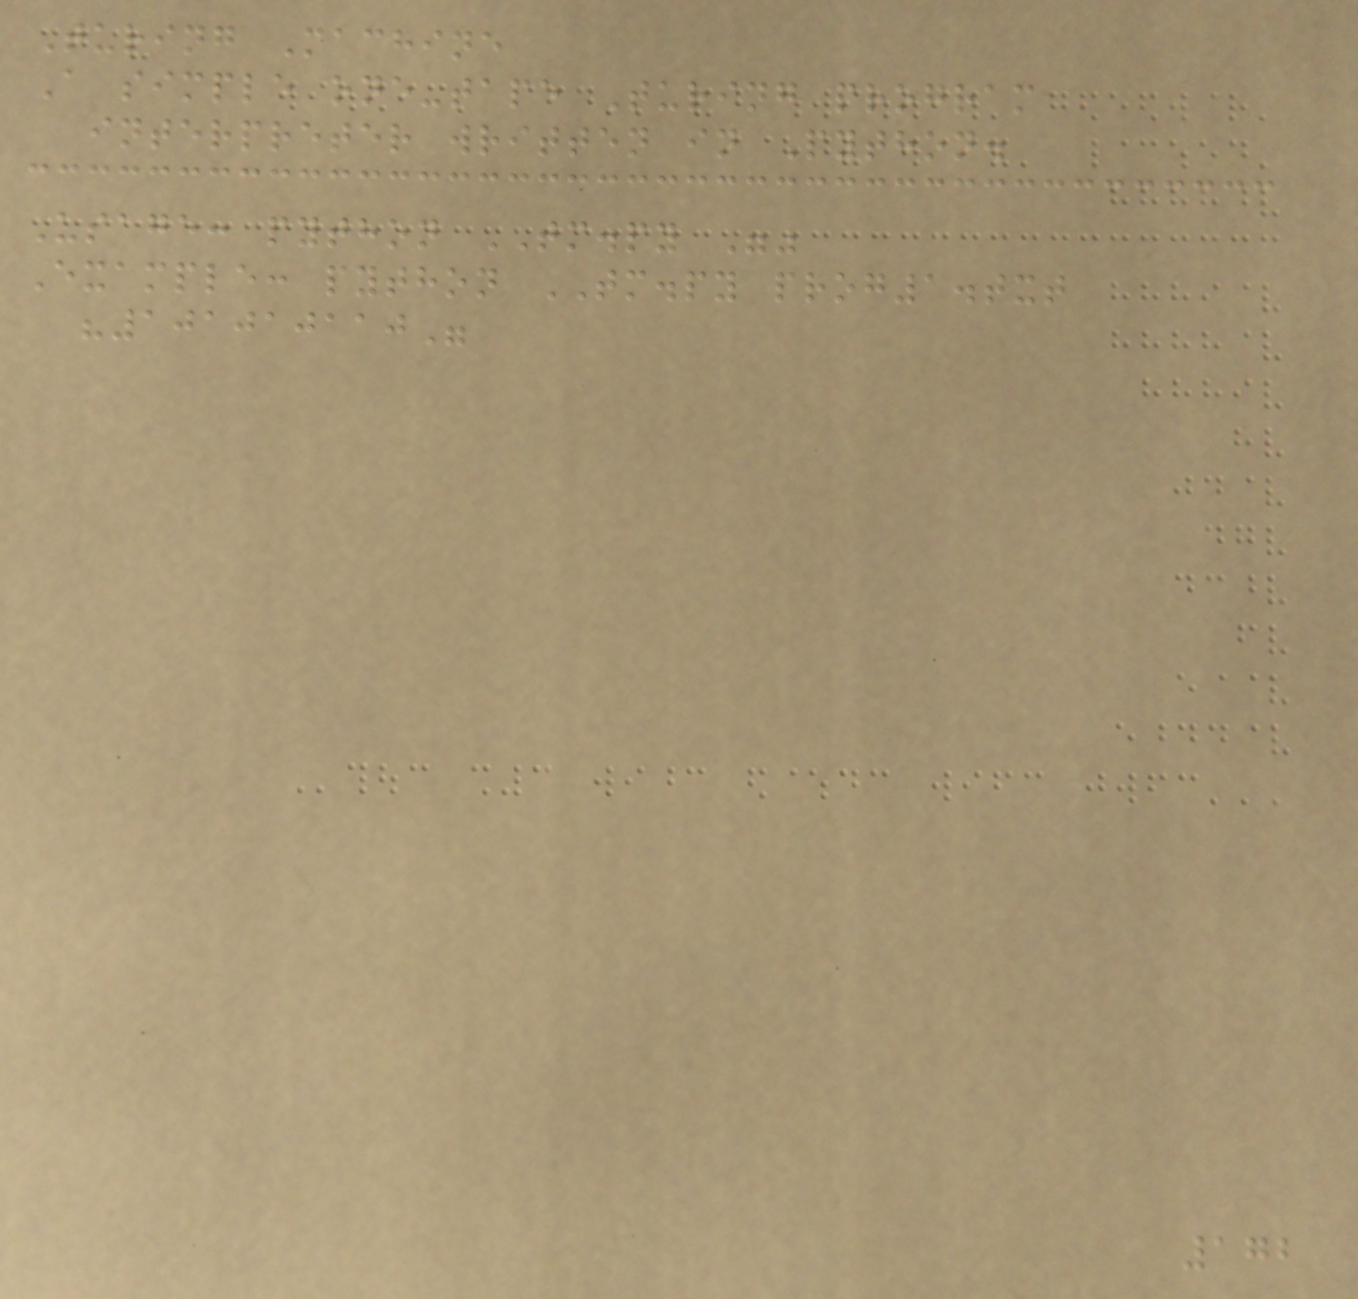Turing Machine
A simple one-tape Turing program
interpreter written in Python.
Usage: python TM.py ""
Example: python TM.py prog1.txt
"101010110"
172
